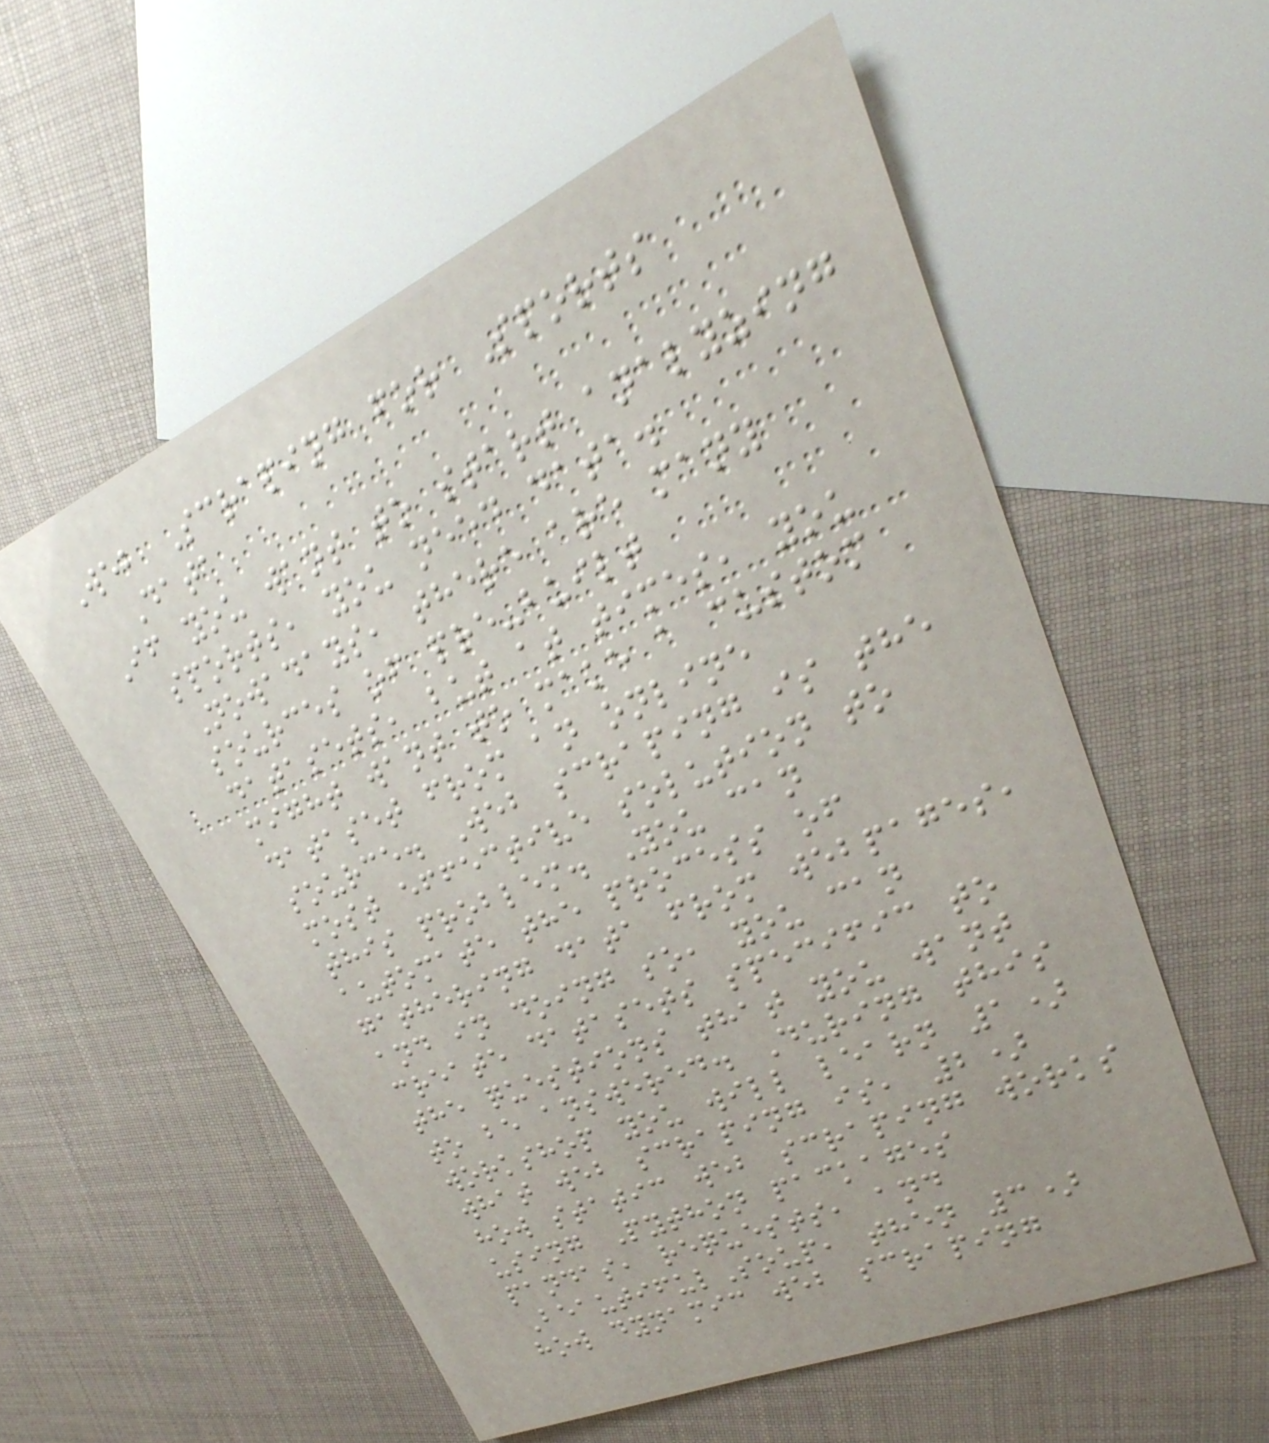Web Scraping for Sports
Data
If you want to start analyzing
sports, you need data.
Nowadays, there are many
sources of pre-built
datasets, but at times, you
might want to make a custom
dataset from an online
source. Web scraping is the
most effective solution to
this problem. You can
automate the process of
gathering data from webpages,
and in doing so, you can
create datasets specific to
the questions that you want
to be answered. During this
workshop you will learn 1)
what web scraping is, 2)
how static web scraping works
using Python packages
pandas, requests, and
BeautifulSoup, then 3)
how dynamic web scraping
